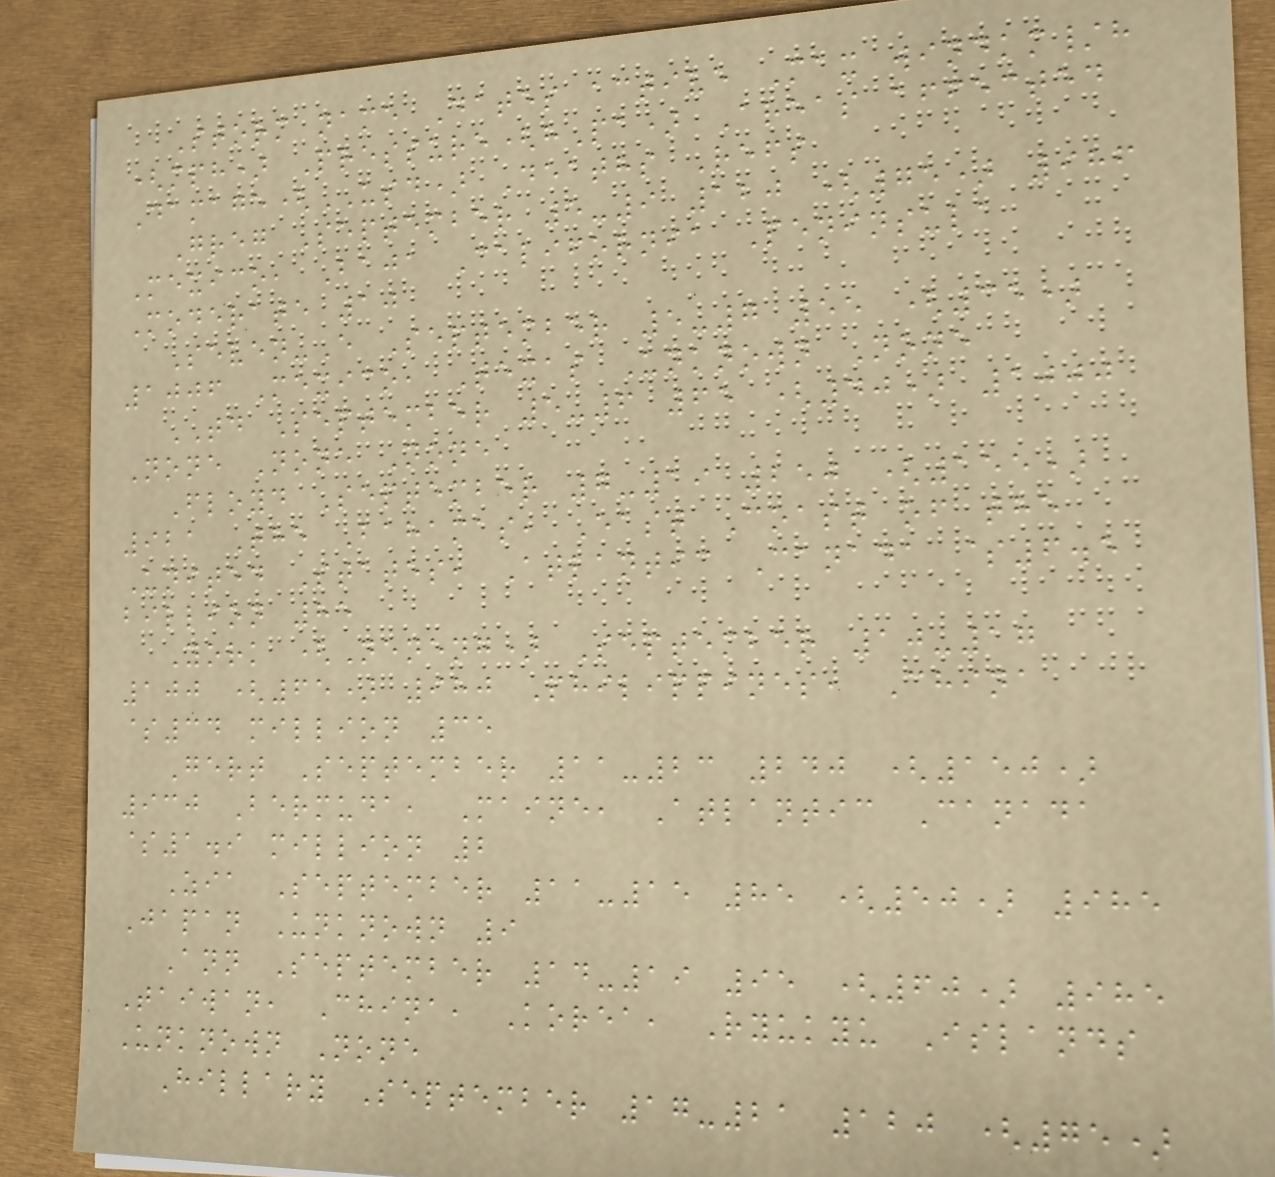Storm name Dates active Max windkm/h
(mph) Pressure(hPa) Areas affected
Damage(USD) Deaths Refs
Greg September 5-9 120 (75) 986
Mexico, Baja California Peninsula
Moderate 10
Seven-E September 5-7 55 (35)
1006 Mexico, Texas Unknown None
TD September 5-6 65 (40) 1000
None None None
Floyd September 7-19 250 (155)
921 The Bahamas, East Coast of the
United States, Atlantic Canada $6.5
billion 85
York (Neneng) September 10-17
100 (65) 980 Philippines, China
$34 million 35
Gert September 11-23 240 (150)
930 Bermuda, Maine, Atlantic Canada
$1.9 million 2
Zia September 11-15 85 (50) 985
Japan Unknown 9
Ann September 14-19 95 (60) 985
Taiwan, China, Korea, Ryukyu Islands
Unknown None
Hillary September 17-21 120 (75)
